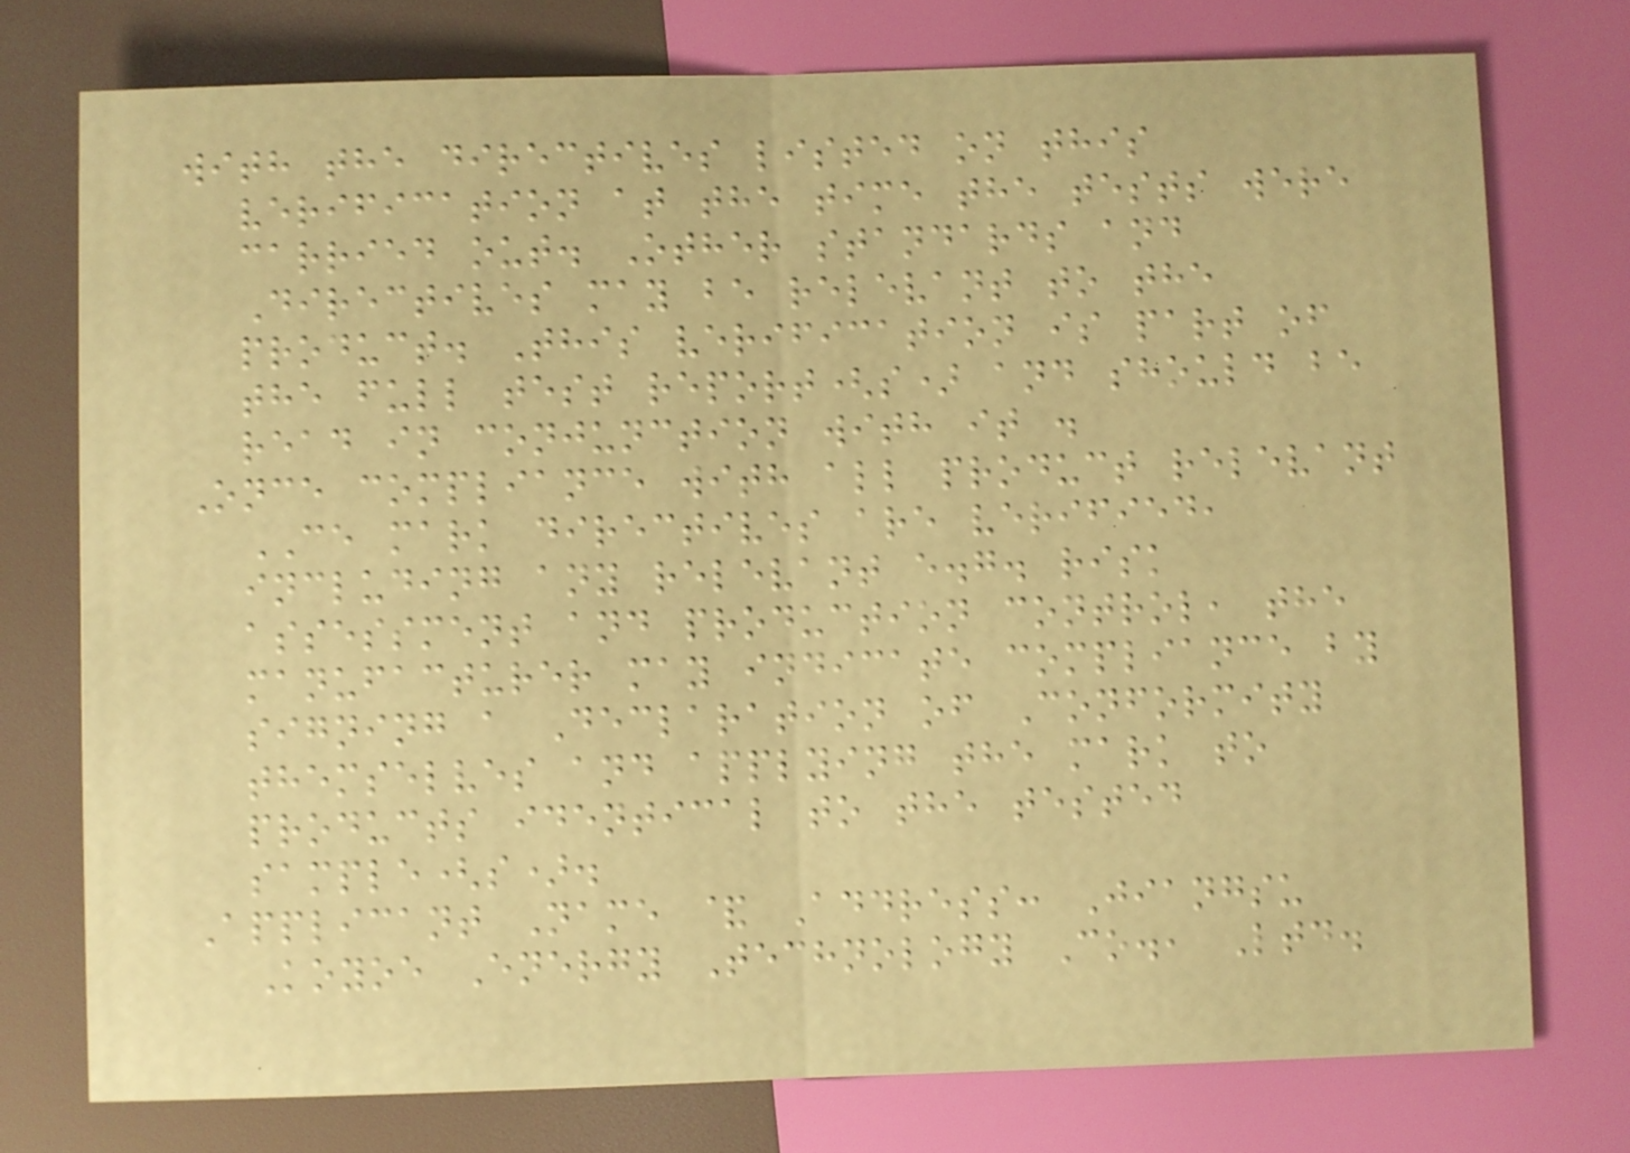with the directives listed on this
verification at the time the tests were
carried out. Other standards and
Directives may be relevant to the
product. This verification is part of
the full test report(s) and should be
read in conjunction with it .
Once compliance with all product relevant
CE mark directives are verified,
including any relevant e.g. risk
assessment and production control, the
manufacturer may indicate compliance by
signing a Declaration of Conformity
themselves and applying the mark to
products identical to the tested
sample(s).
Applicant Name & Address: Jiangsu
Koyoe Energy Technology Co., Ltd.
